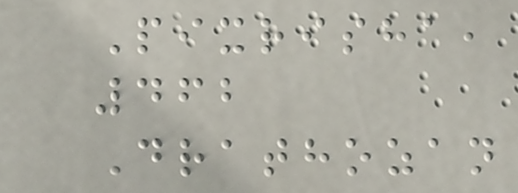Pixrisha,
462
Drathozan
